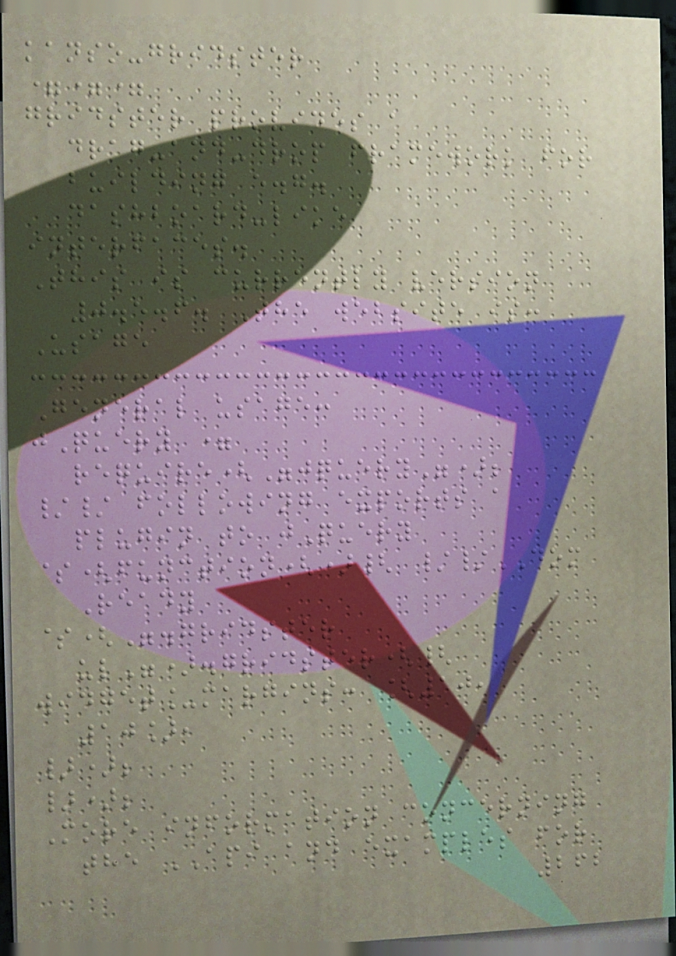kanso-gridster
===
gridster provides a
drag-and-drop framework for
building e.g.
dashboard-like
interfaces.
This is currently version
0.5.6. The website is:
Usage
General usage:
jQuery =
require("jquery");
// following exports a
plugin to jQuery
$(function(){ //DOM
Ready
$(".gridster
ul").gridster({
widget_margins: [10,
10],
});
});
More information concerning
the API and examples for
262
